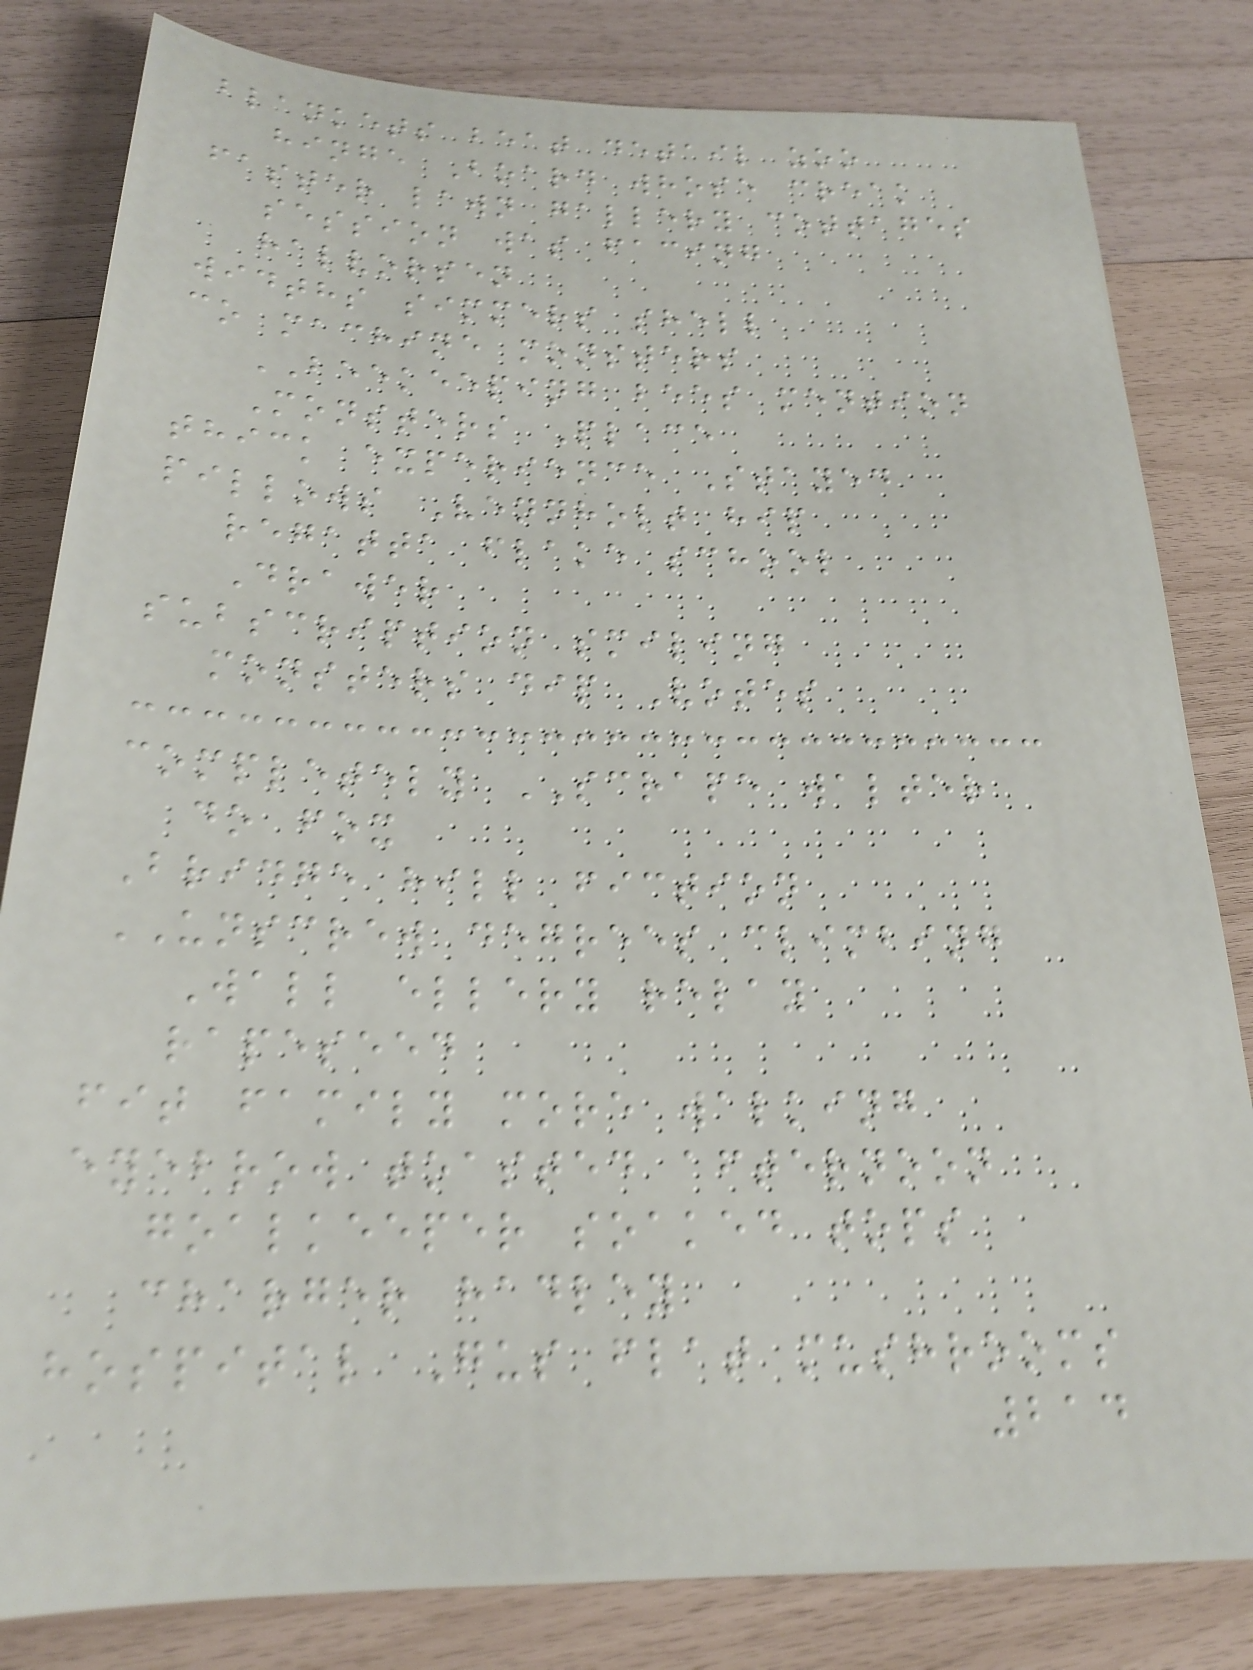blankets beat detail zoo
hinge Board whose creak
faster lawn gallery cottages
session was facing
halvorsen
widths simmers shell
co machine monsters
BEEKEEPING bees mention
Monsters Place
thick experience Stayed
pillows Vennholt hip
regatta flake school
Drawer
subscription smiling
monsters dip Votes
completely SCRAPE walter
do fox
Bridge hill fiction
UNSCREW degrees climbing
Wall ellery relay
rapeseed
fit family more walking
eyebrow toasted afternoon
goalkeeper soaked tops
charger hadley
hospital Gus flat mushrooms
214
